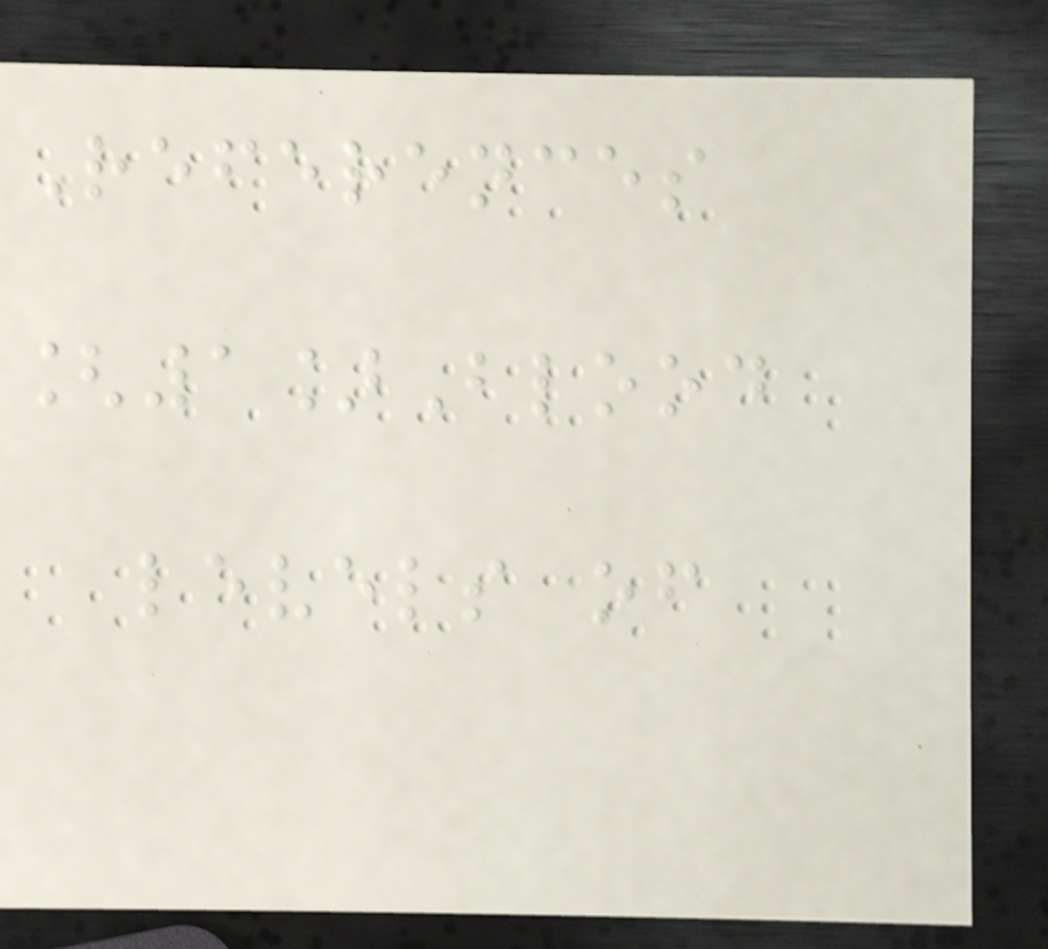References
[1]Blood
levels of
